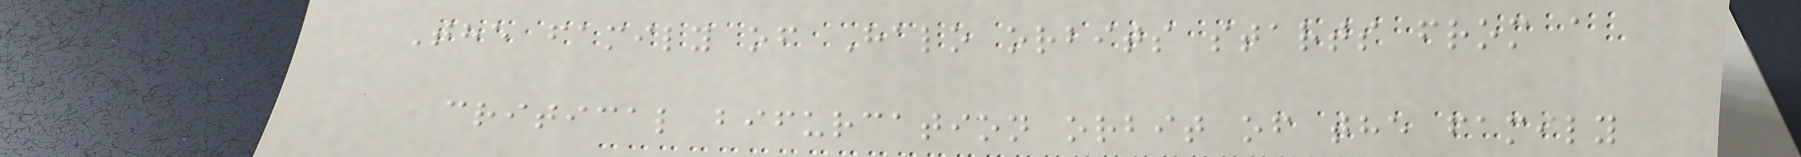The family of Halo orbits starts from a
critical bifurcation orbit of the family
